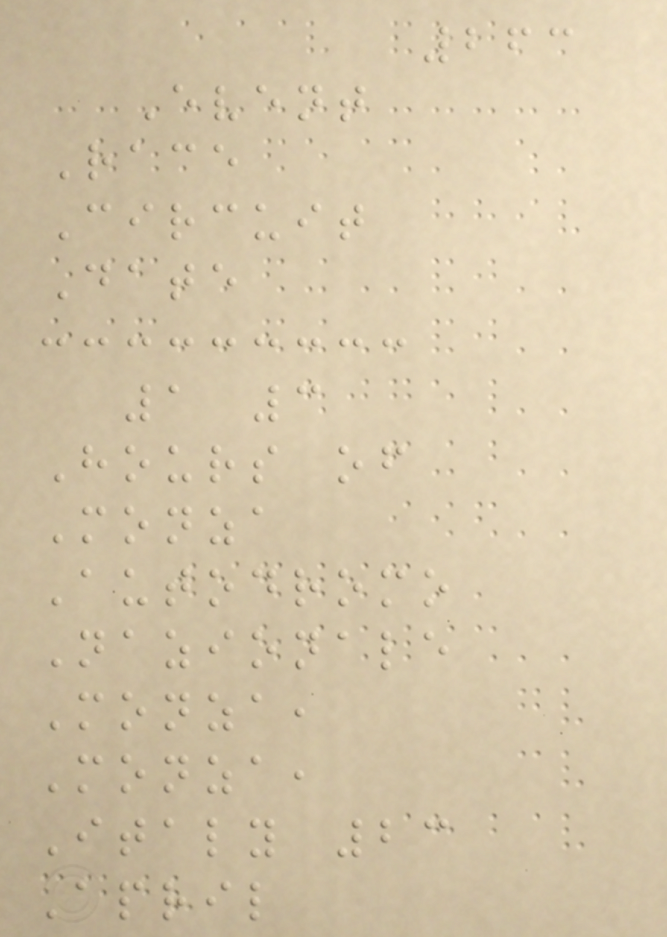263
Event
Race
Circuit
Date
1 3
Hours of
Monza
Autodromo
Nazionale
Monza,
Monza,
Italy 23
April
